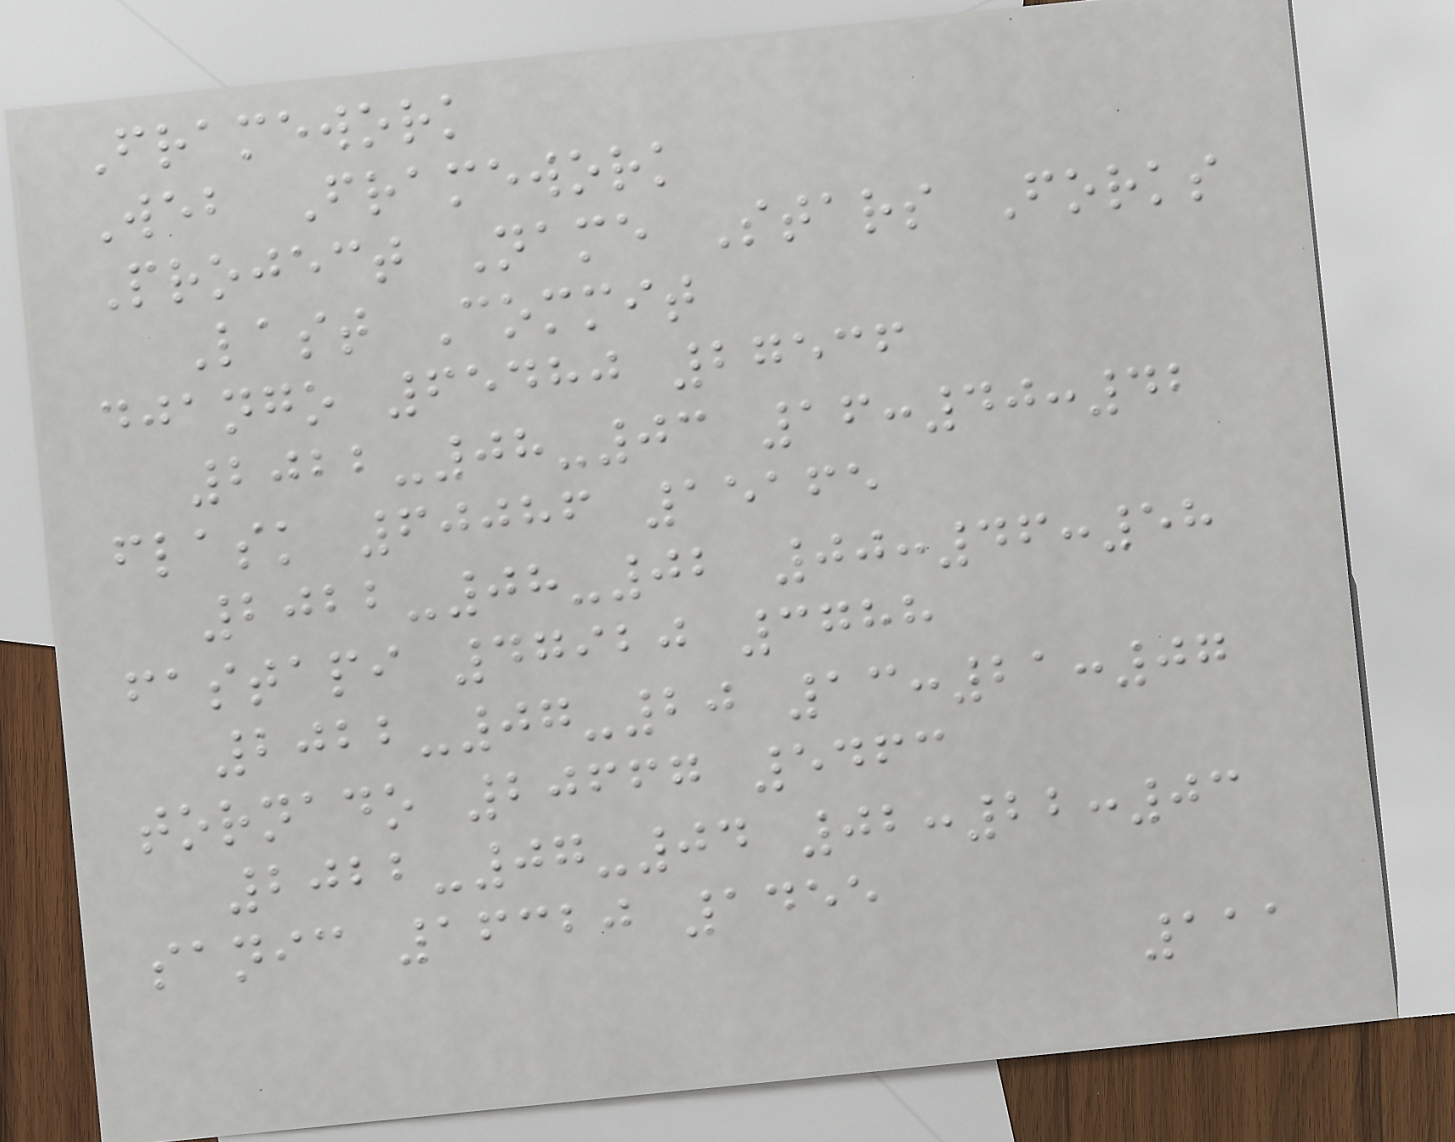Framework
Web Framework
Project Name Stars Forks
Last Commit
django 65480 27536
2022-08-03 16:40:42
flask 60086 15165
2022-08-02 00:46:58
fastapi 47920 3788
2022-07-20 13:21:07
tornado 20667 5463
2022-07-04 02:22:03
sanic 16320 1455
111
